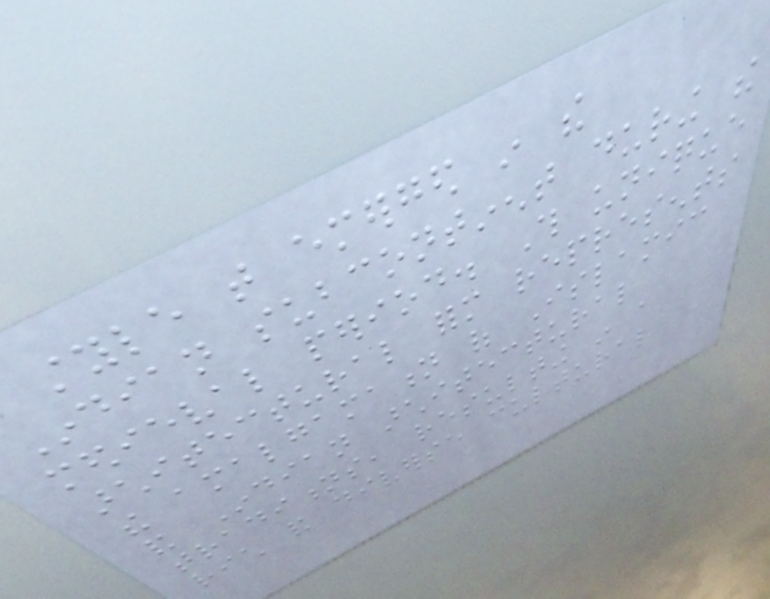style that emerged in the
Indian subcontinent during the
medieval period. This unique
architectural form represents
the amalgamation of Islamic
and Indian architectural
traditions, resulting in a
rich and diverse cultural
